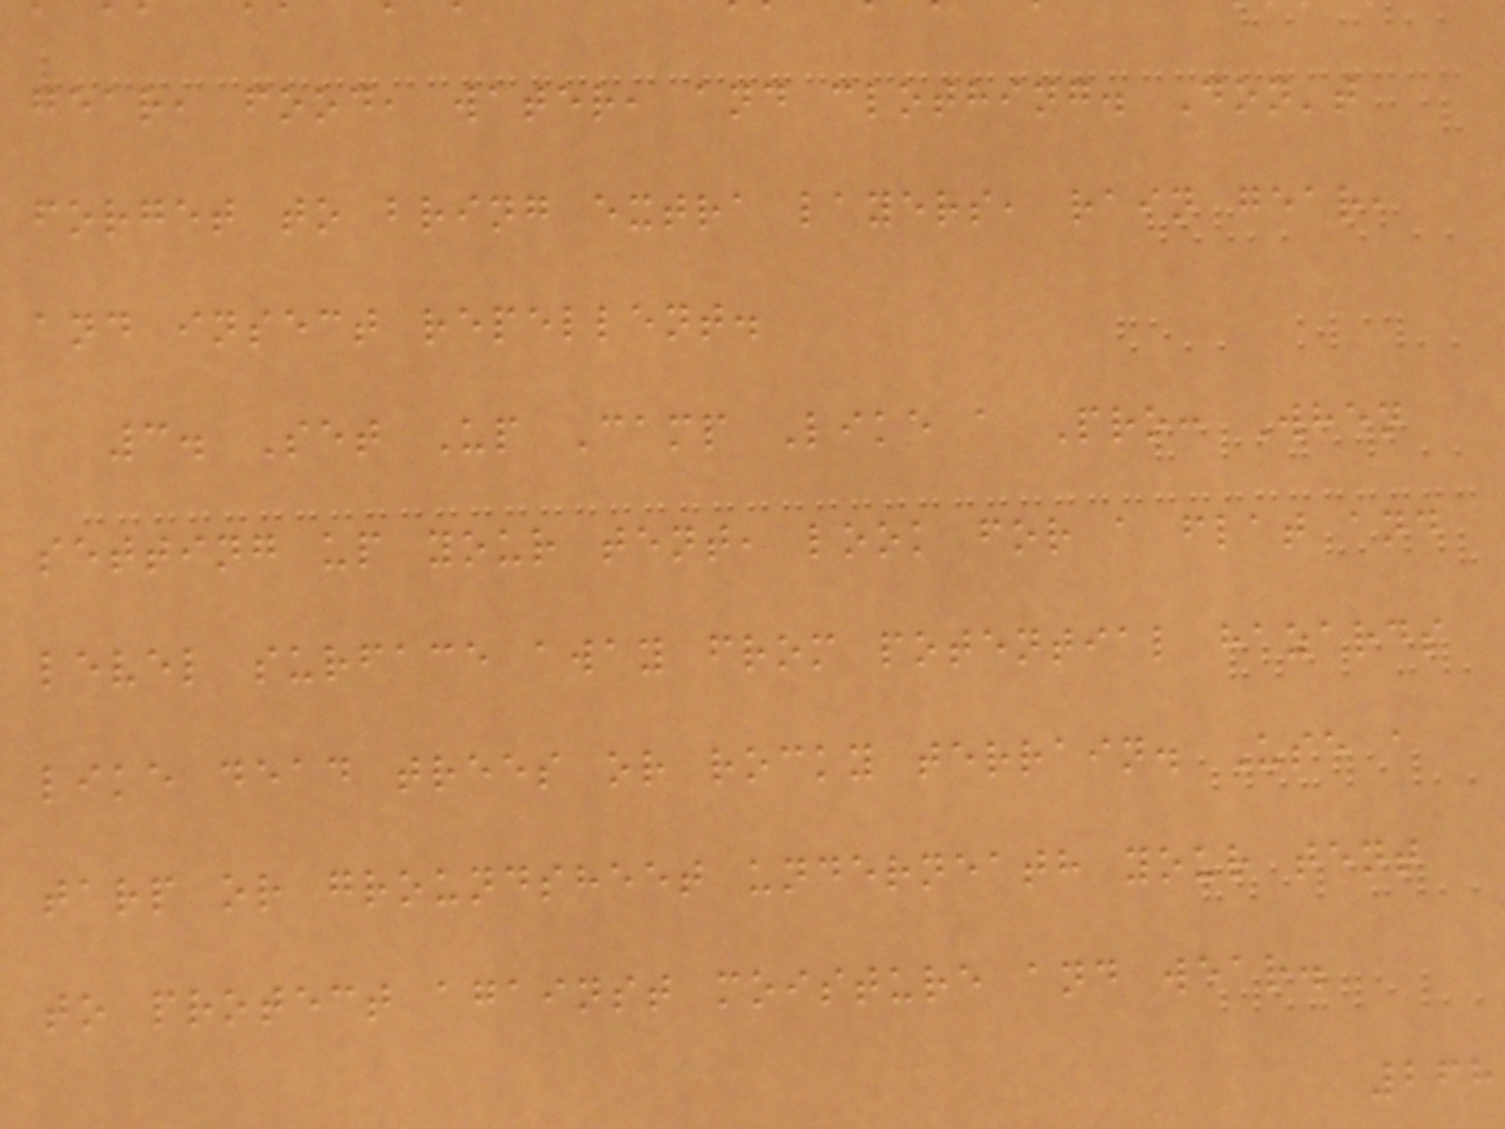gear, food, water, and clothing. Don't
forget to bring extra layers, rain gear,
and insect repellent.
3. Set Up Camp Like a Pro: When
setting up your tent, look for a flat and
level surface away from potential hazards
like dead trees or rocky terrain. Use a
tarp or groundsheet underneath your tent
to protect against moisture and wear.
268
